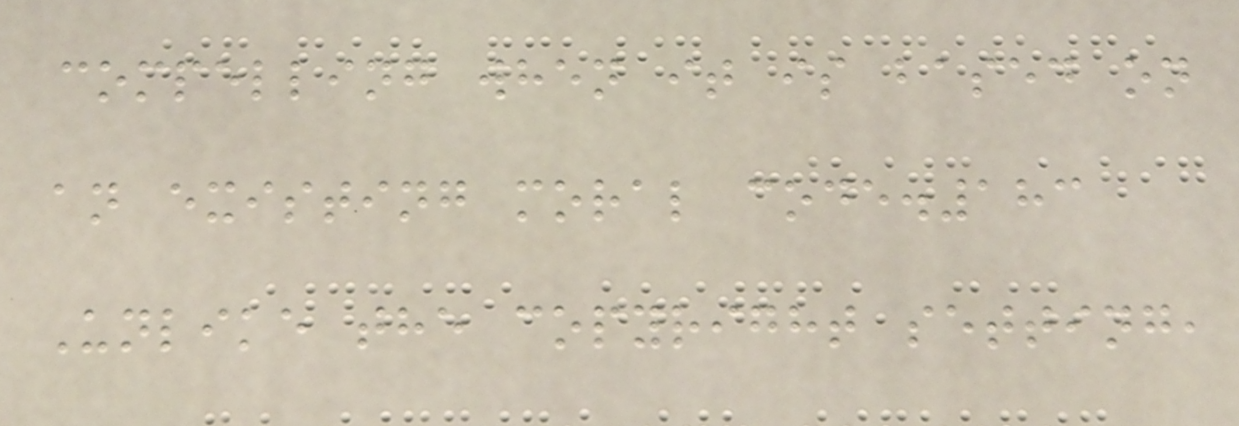compelling when it is based on
an existing moral code.183
Unlike the copyright setting,
